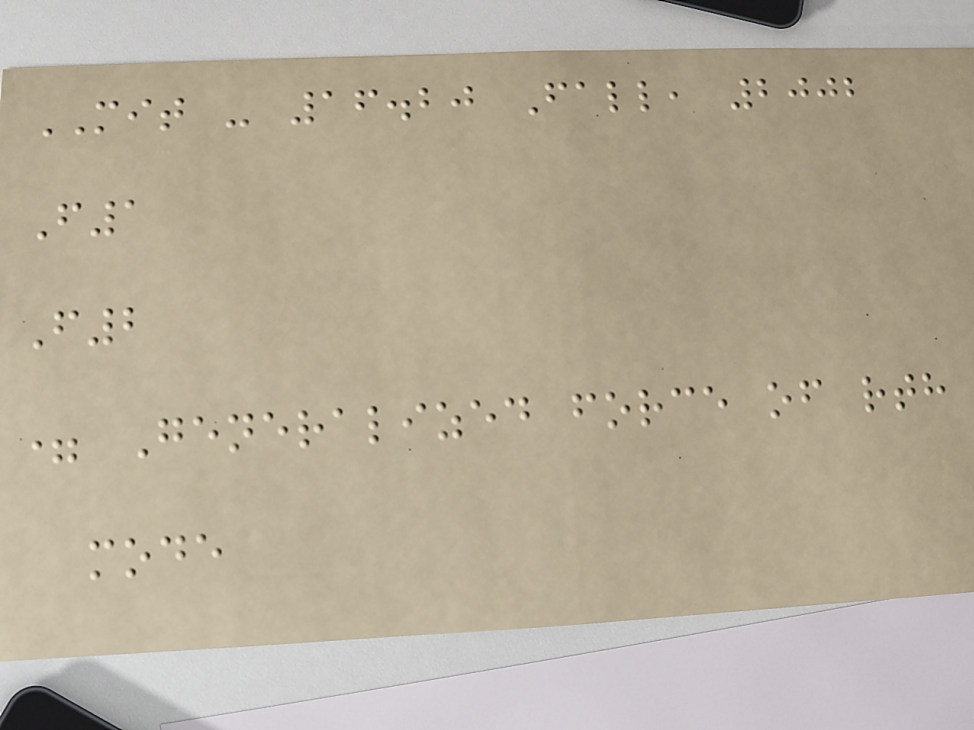MIT - 16.20 Fall, 2002
F1
F2
= Generalized force of rth
mode
